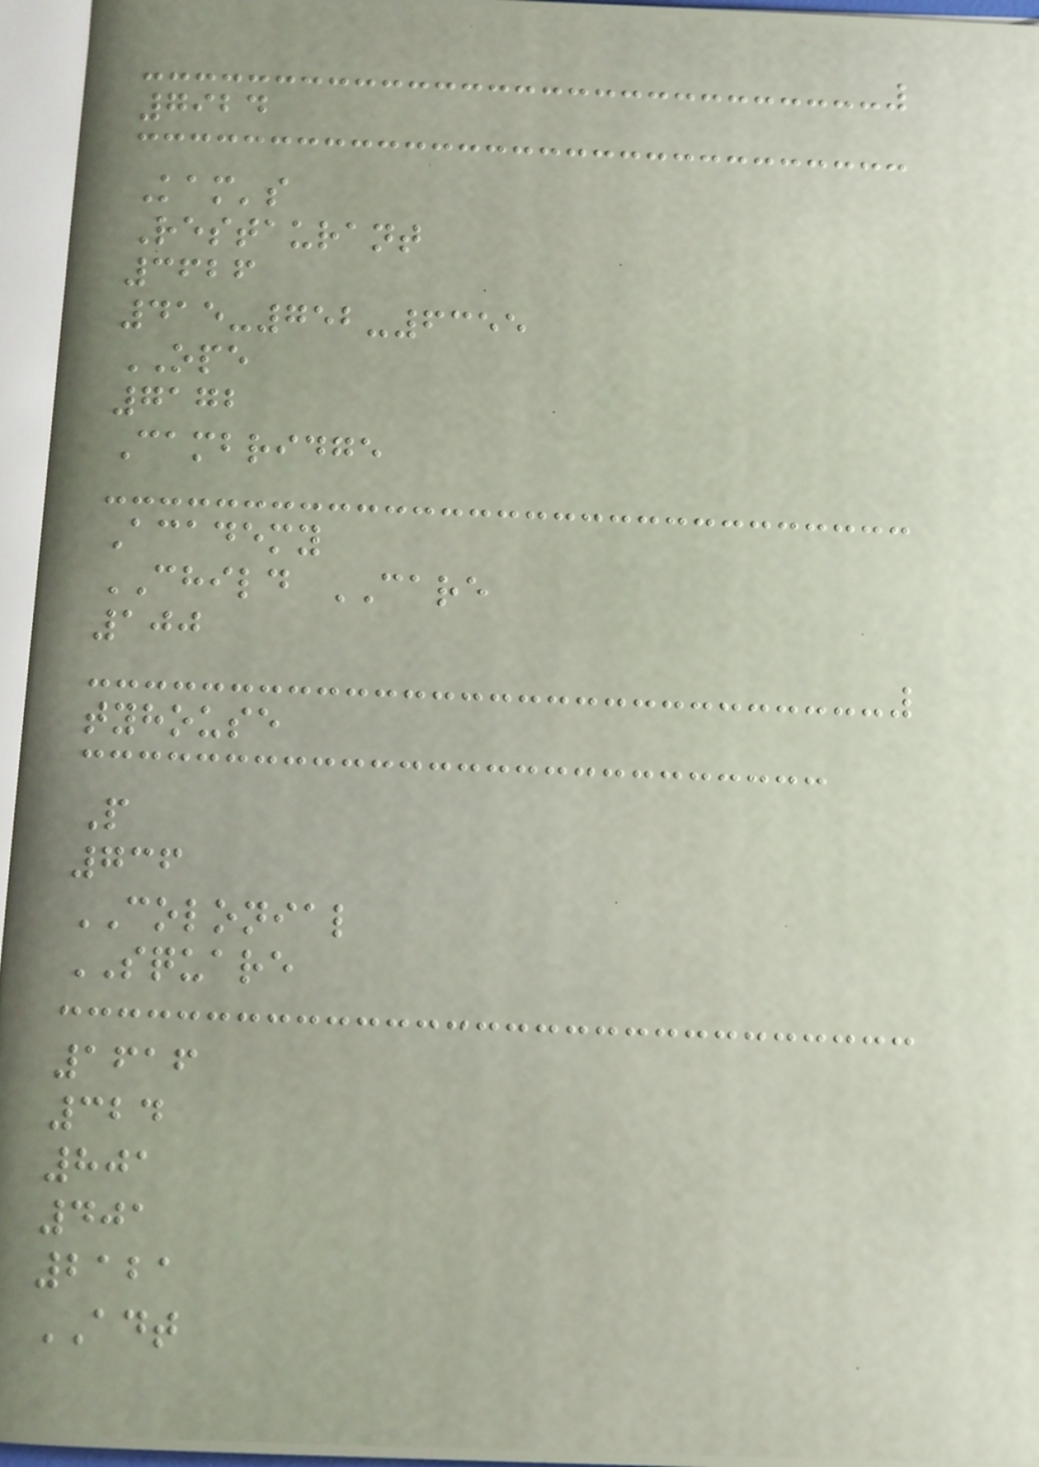7924
Kam's
Restaurant
3626
415-752-6355
OPE
7172
Cambridge
Academy
CHILD CARE
100
tyhouse
P
736
COLONIAL
SQUARE
1616
324
801
401
2121
ADT
